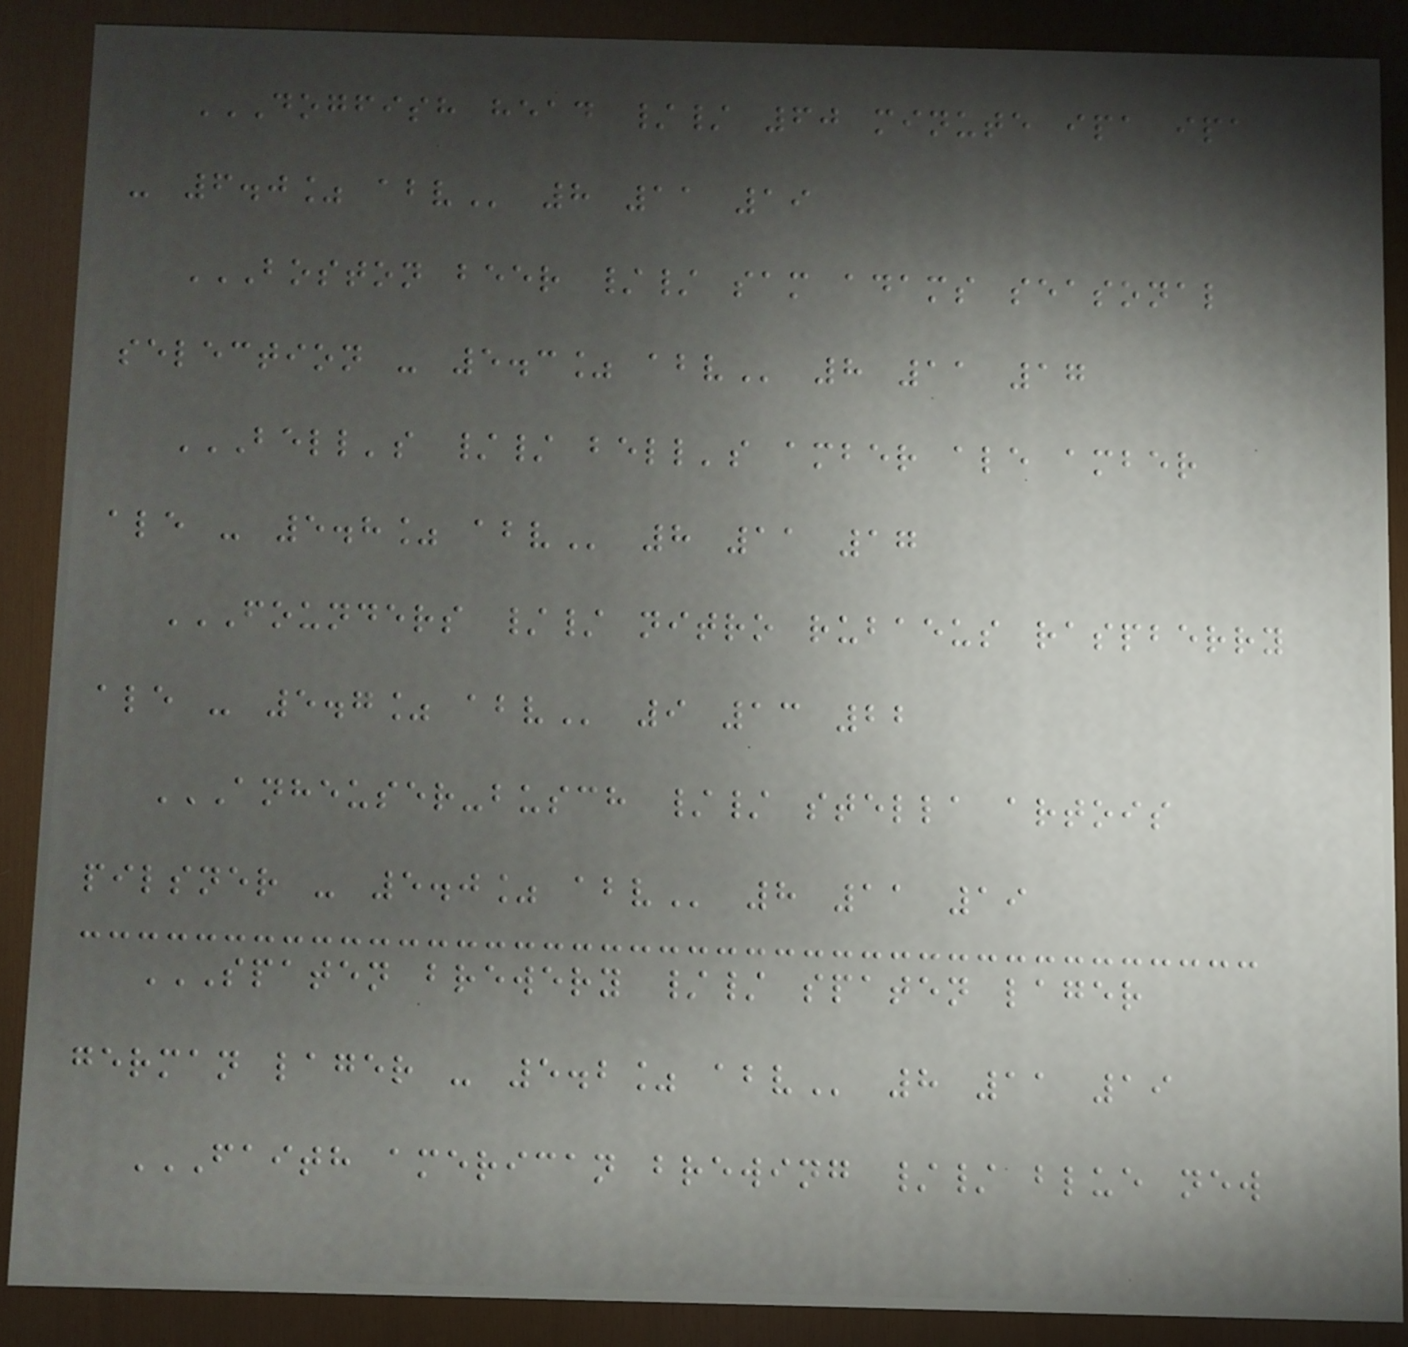DOGFISH HEAD // 60 MINUTE IPA IPA
- 6.0% ABV 8 11 19
BOSTON BEER // SAM ADAMS SEASONAL
SELECTION - 5.3% ABV 8 11 17
BELL'S // BELL'S AMBER ALE AMBER
ALE - 5.8% ABV 8 11 17
FOUNDERS // NITRO RUBAEUS RASPBERRY
ALE - 5.7% ABV 9 13 22
ANHEUSER-BUSCH // STELLA ARTOIS
PILSNER - 5.0% ABV 8 11 19
SPATEN BREWERY // SPATEN LAGER
GERMAN LAGER - 5.2% ABV 8 11 19
FAITH AMERICAN BREWING // BLUE NEW
